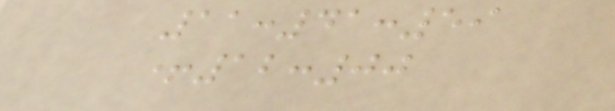11:41:59
+12:00
